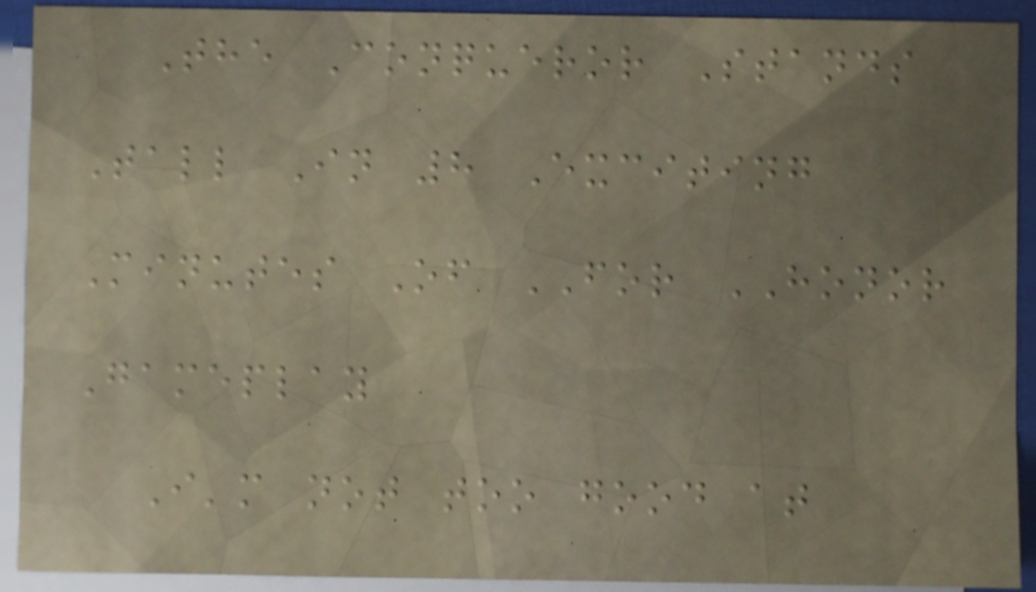The Conqueror Stands
Tall In 8 Exciting
Minutes Of FOR HONOR
Gameplay
I'm not too good at
